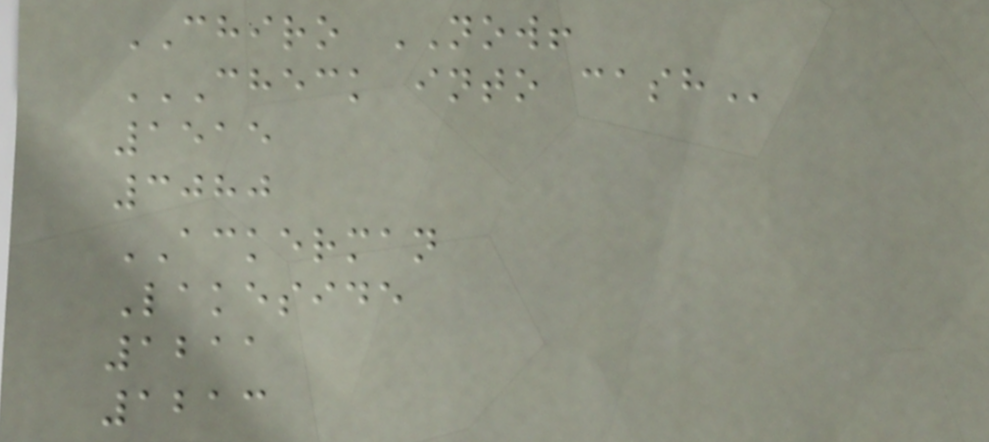CHIRO NOW!
CHECK INTO CASH
1515
3080
ACKERMAN
Lakeside
1211
1213
